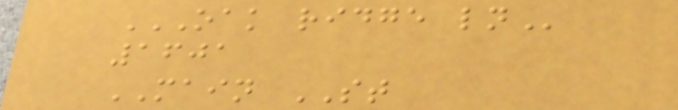OAK RIDGE LN
1601
MAIN ST
